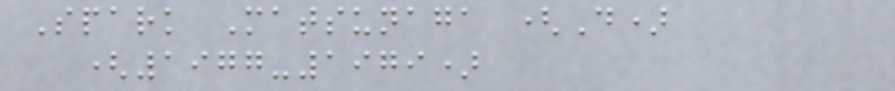Spark Matsunaga (D)
(1977-1979)
